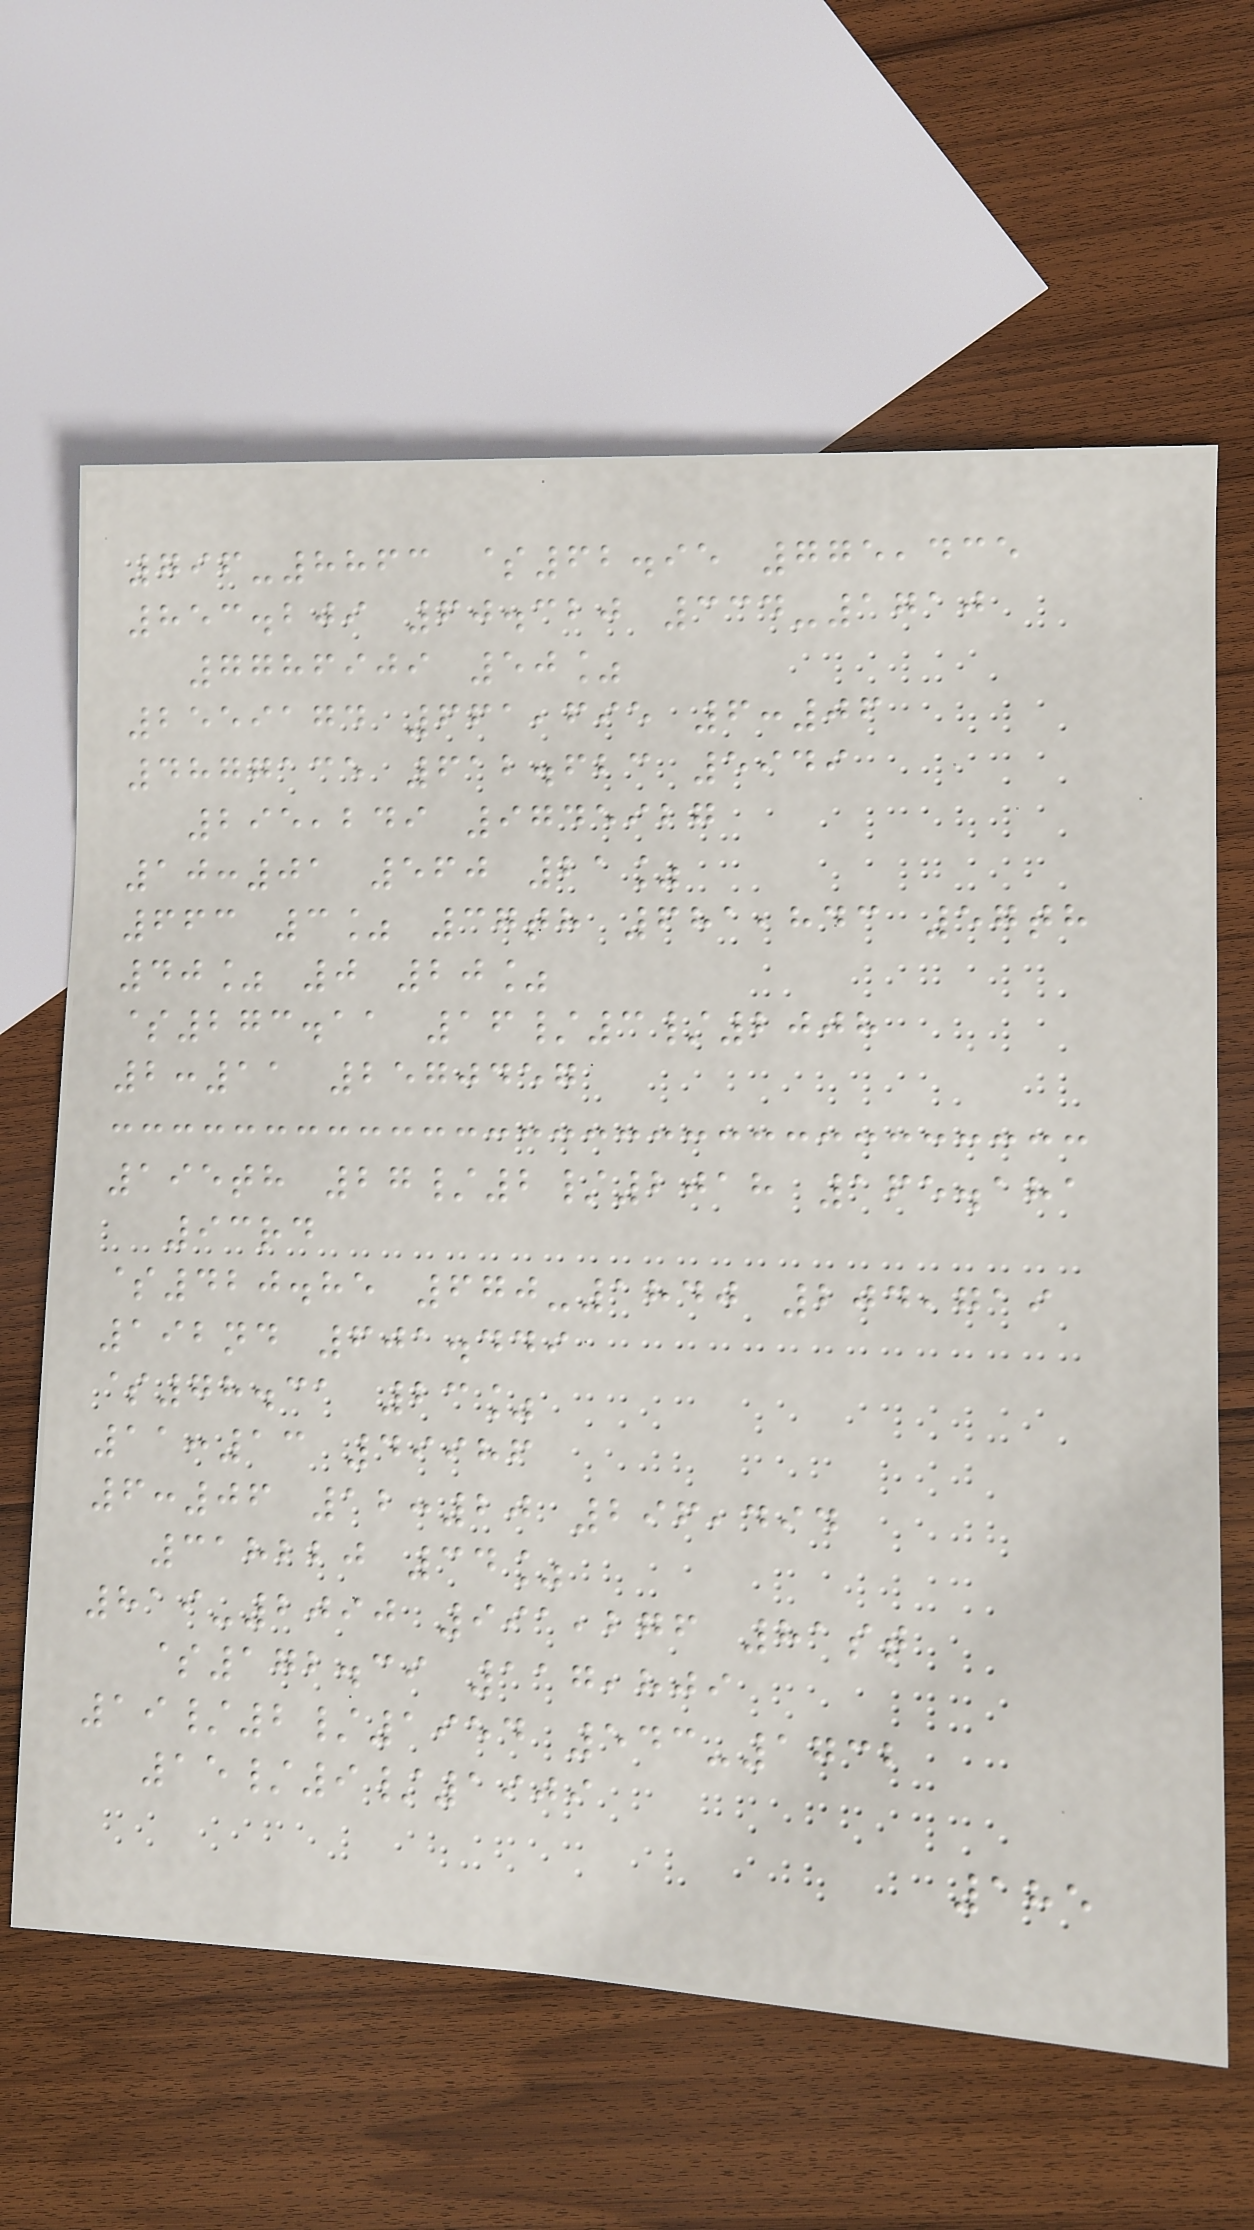796-8863 $62.95 775,435
853.209 60.320 334-1710
7786909 50%
2559174 661,695 6:06
4877135 612.623 5949
295,249 9745927
10:01 560 21%
663 3% 37th 681,843 57th
40% 0 20%
$273.11 16/3/2008
2:11 2570457
195th 27/2/2018 165.181
93rd
$420.85 670-1840 204,719
192nd 601.449
$78.31 23%
11:13 49986
6:06 12:20 296,494
318220 34%
819-2090 991,276 81st
$172.39 117,809
19/2/1954 543-1732
15/9/1909
185
